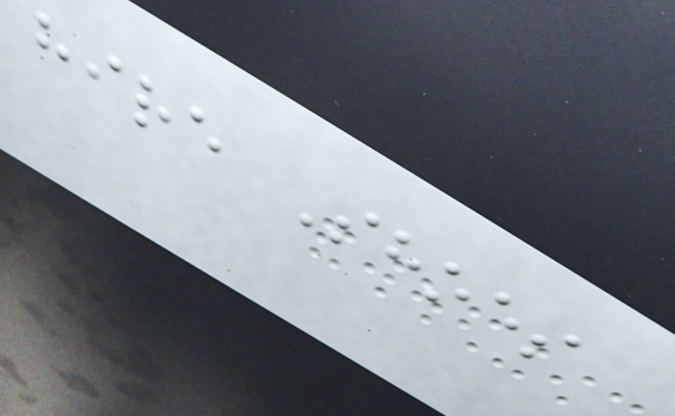hire Shoes
